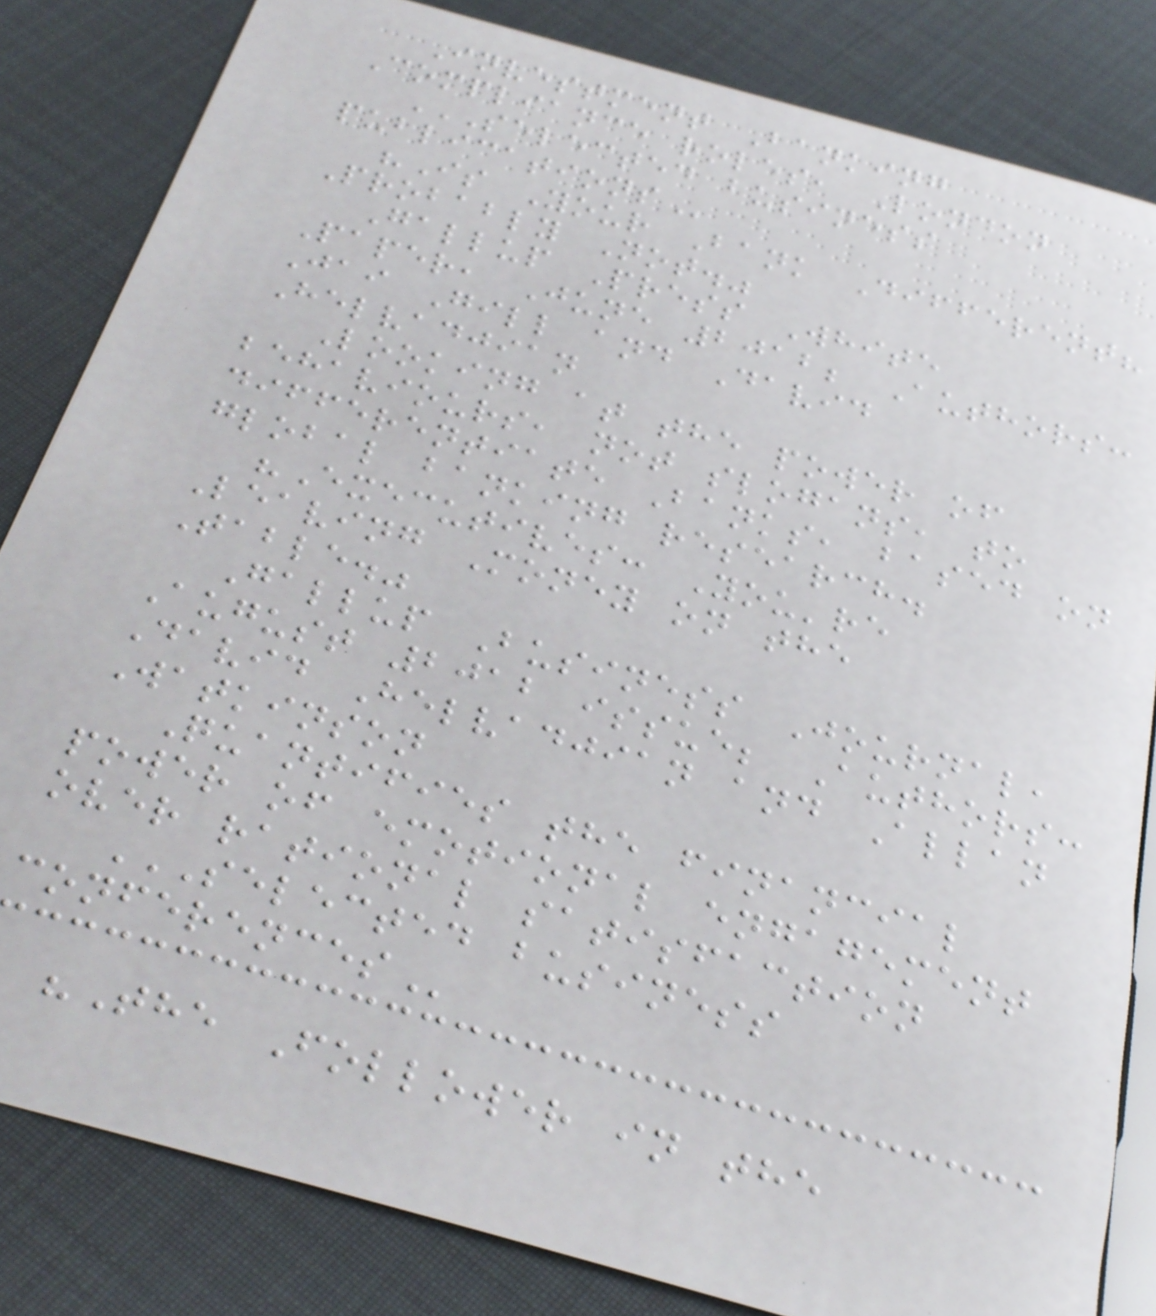Investment Banking
Compliance roles, London
SELECTED BUSINESS
PUBLICATIONS
"Is Your Bank Different?
Probably Not."
Gallup Press White
Paper, June 2012; Authors:
Jai Gill and David
Helvadjian
Looking at the power of
behaviours, not slogans, to
differentiate Banks, based on
global banking research.
"Executives: You're
Leaving Money on the
Table."
Gallup Business Journal,
August 2012 issue; Authors:
David Helvadjian and Allan
Watkinson
Quantifies the financial
power of emotional engagement
over rational satisfaction
SELECTED BUSINESS
CONFERENCES
"The Follower in the
